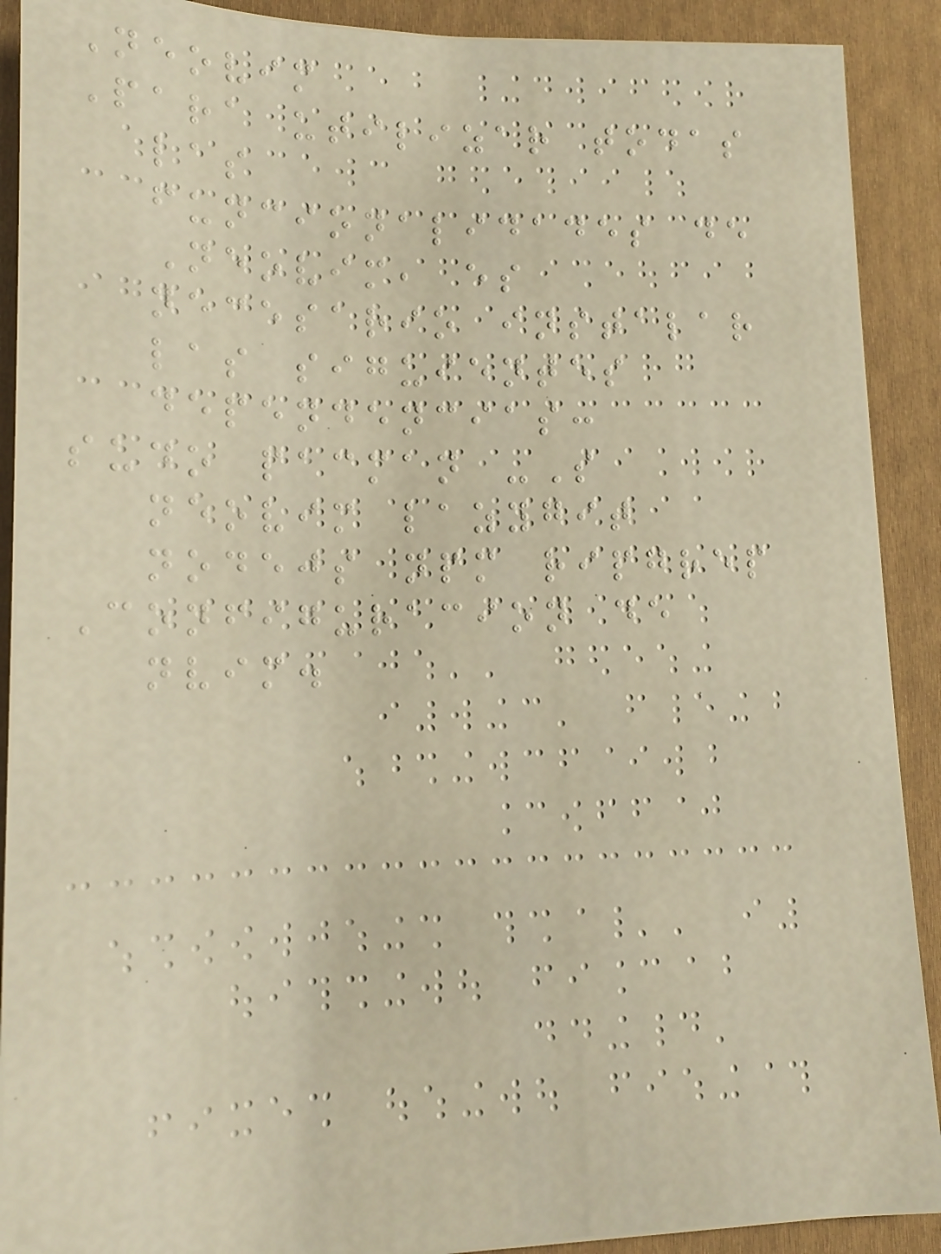Neovim
Para utilizar todas
las
funcionalidades de
Neovim, es
necesario instalar
las siguientes
dependencias:
sudo pacman -S
neovim lazygit
nodejs npm ripgrep
Configuracion de
nvim.
